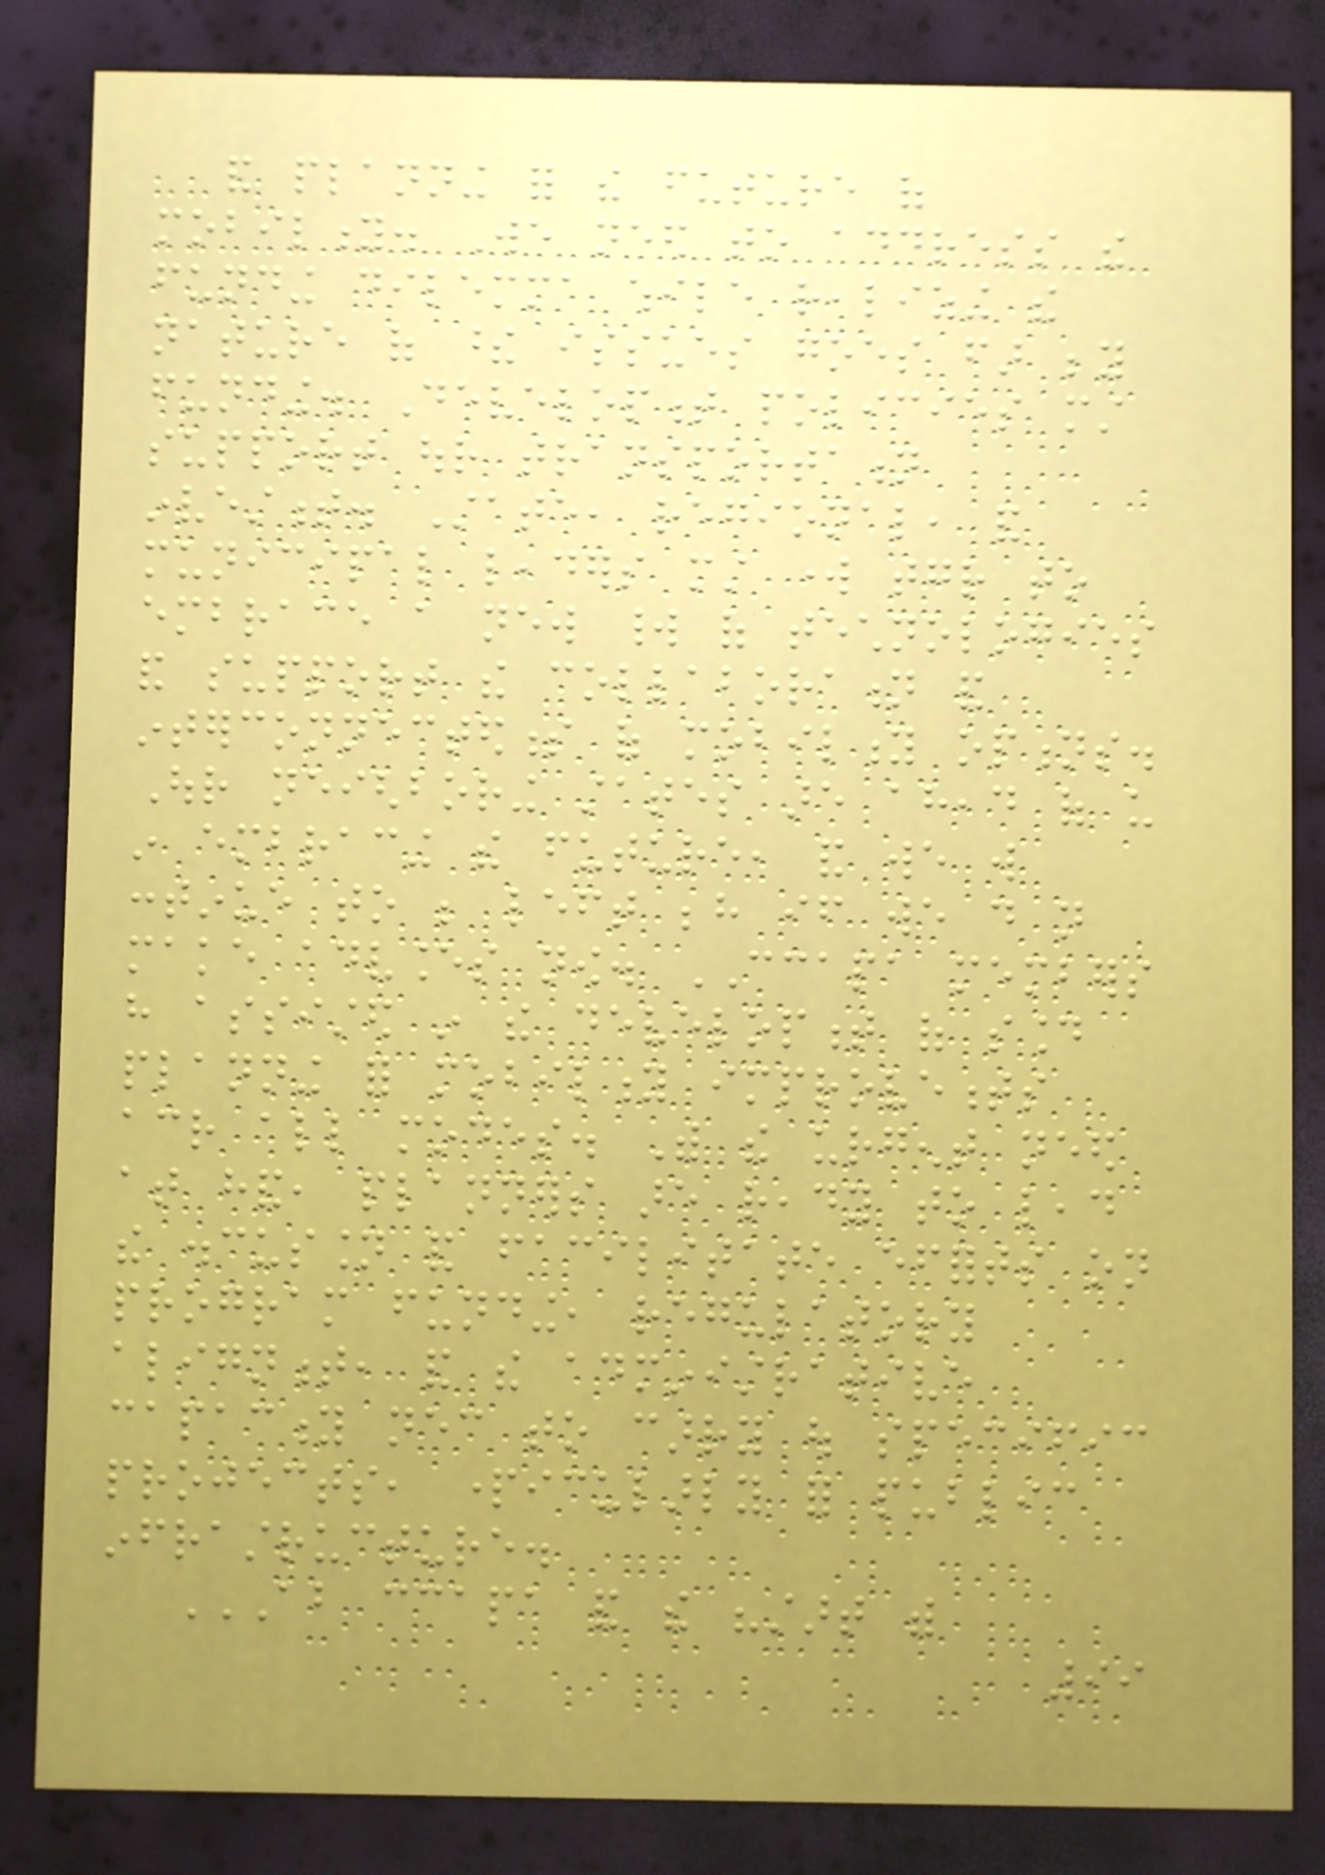and planning for the future of
mobility. We need to address the
funding dilemma while realizing the
nature of these issues goes far beyond
funding. Development policies must
support our transportation
investment. State, regional, and
municipal leaders must work together to
embrace a new world of technologies
and support the collaboration and
interconnectedness of mobility options.
Our neighboring states are ahead of us
in embracing the future, and we will
continue to be left behind if we do not
make advances now. CCAPA members
have assisted in the development of sound
planning for mobility improvements
across all modes. With the urgent need
at hand, planners are ready to lead
the discussion and facilitate efforts on
program funding, regulatory
alignment, and the administrative
capacity necessary to carry out specific
projects, particularly for public
infrastructure.
ABOUT CCAPA AND THE "START WITH
99
